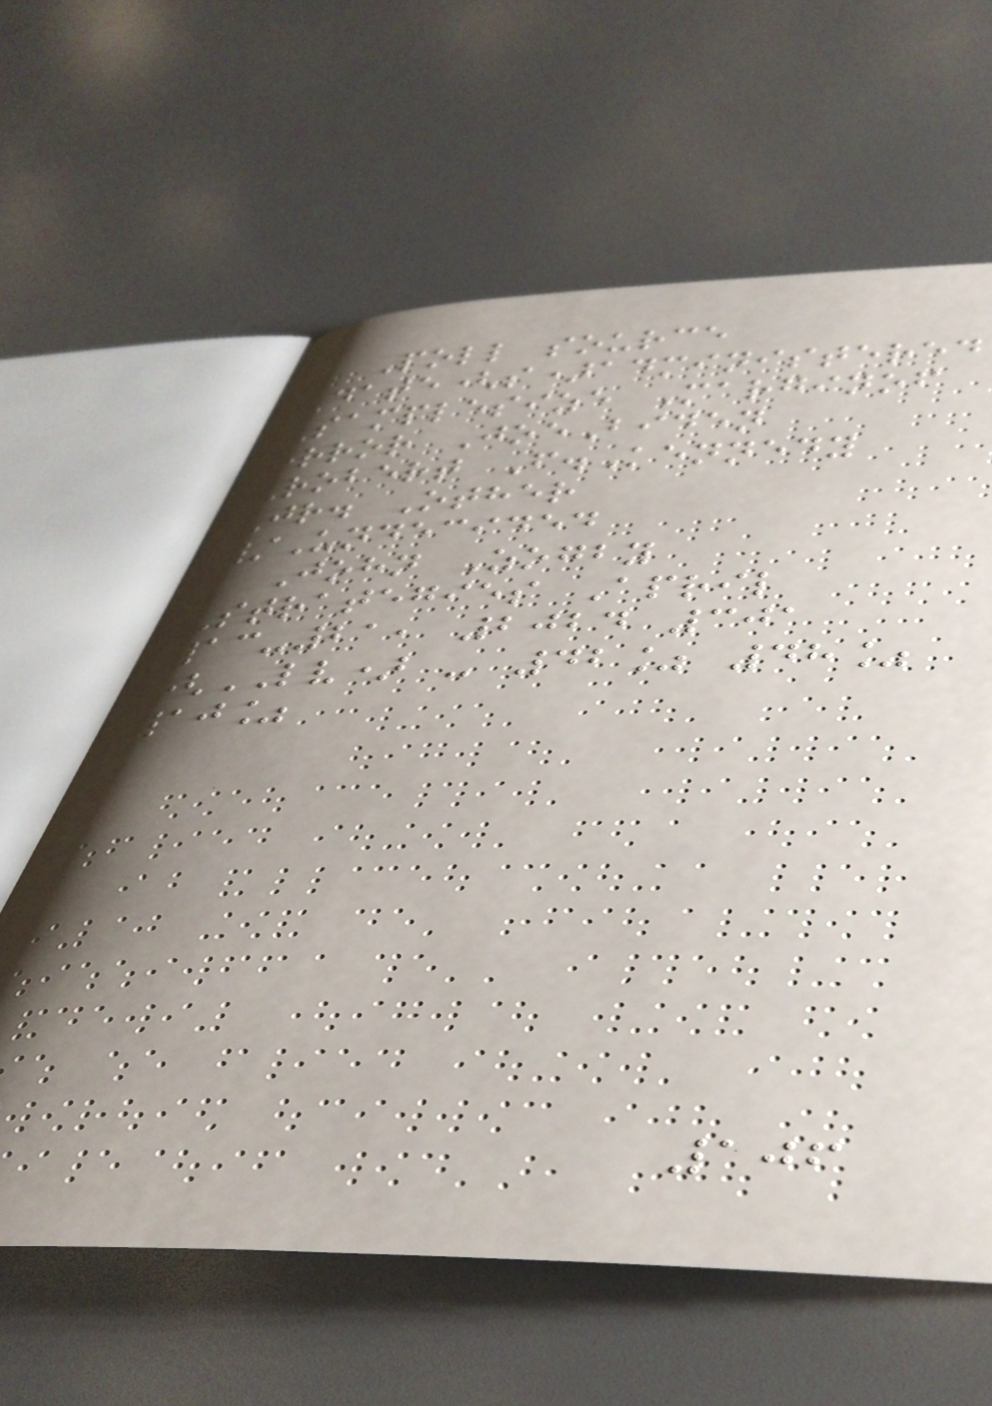Poll source
Date(s)administered
Samplesize Marginof
error JoeBiden
Robert F.Kennedy
Jr. Other
/Undecided
John Zogby
Strategies April
13-21, 2024 301
(LV) - 42% 48%
10%
106
